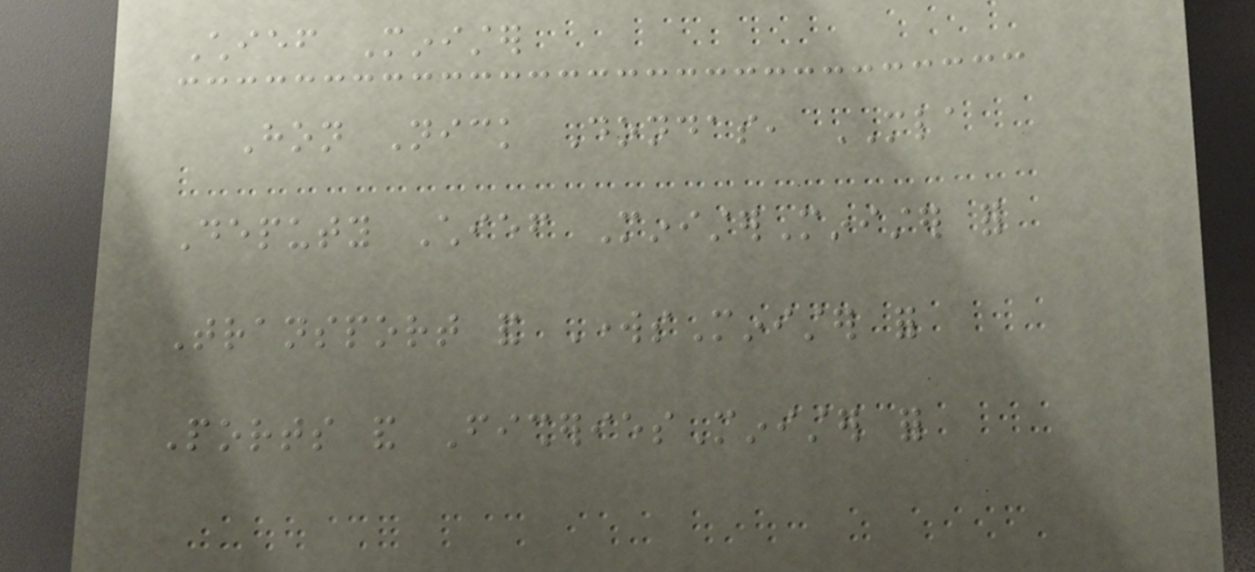Chief Minister
Hon Nick Dondas, MLA
Deputy Chief MinisterMinister for
Transport and WorksMinister for
Ports and FisheriesMinister for
